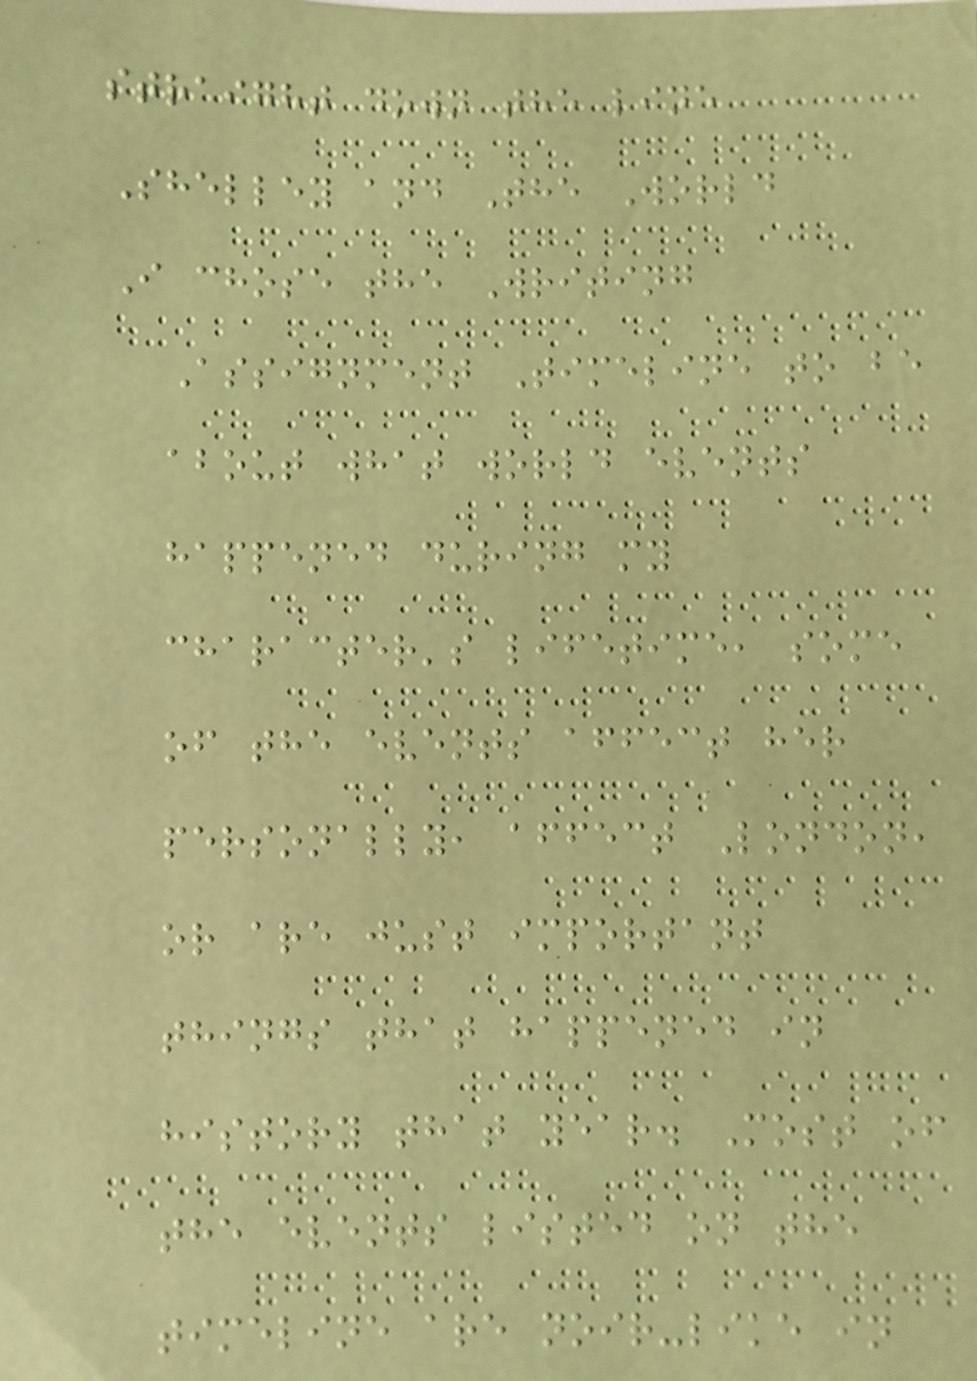straight down the line
Shelley and The World
I chose the Writing
Assignment Timeline to be
about what world events
happened during my
character's lifetime, some
of the events affect her
personally, affect London,
or are just important
things that happened in
history that year. Most of
the events listed on the
timeline are noir-like in
